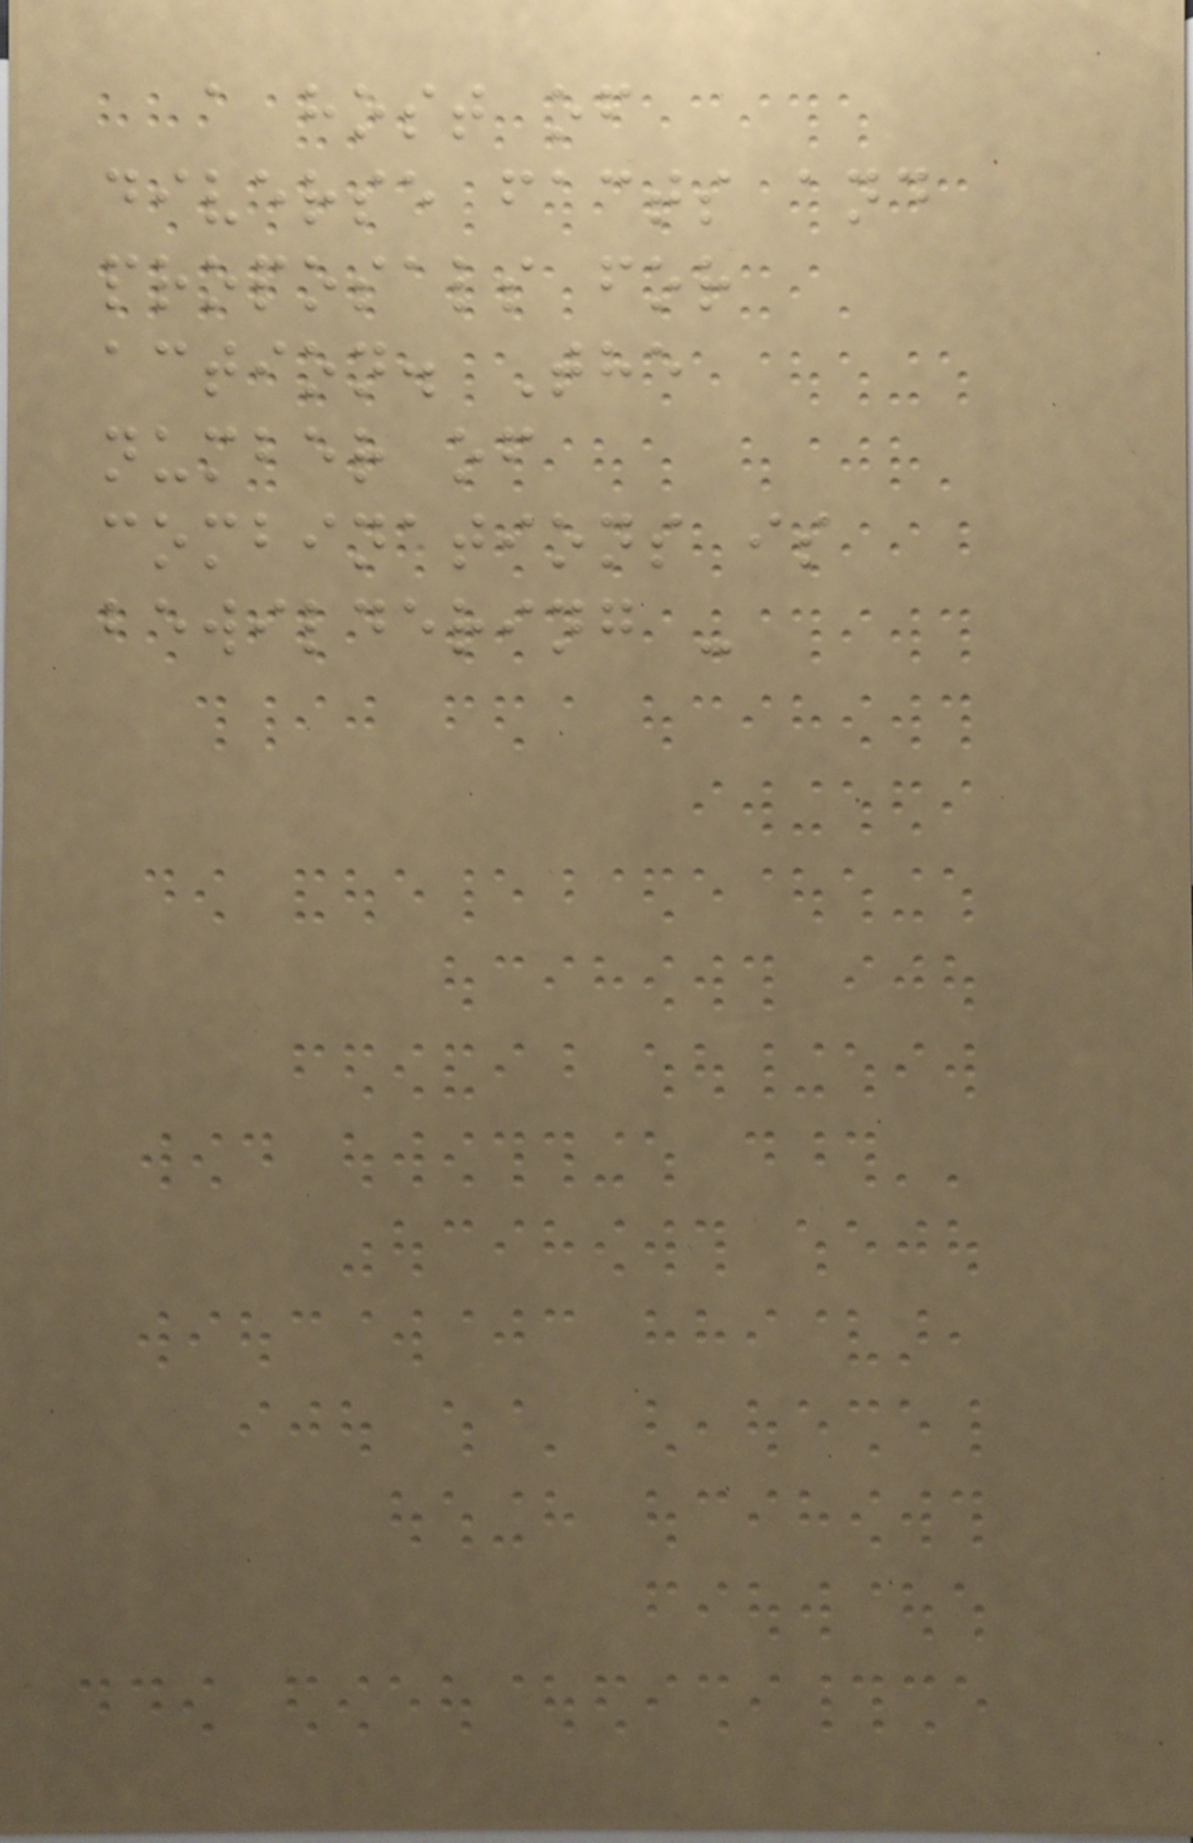a host of
diverse facts and
proposals for
action. The
number of
combinations is
bewildering -
